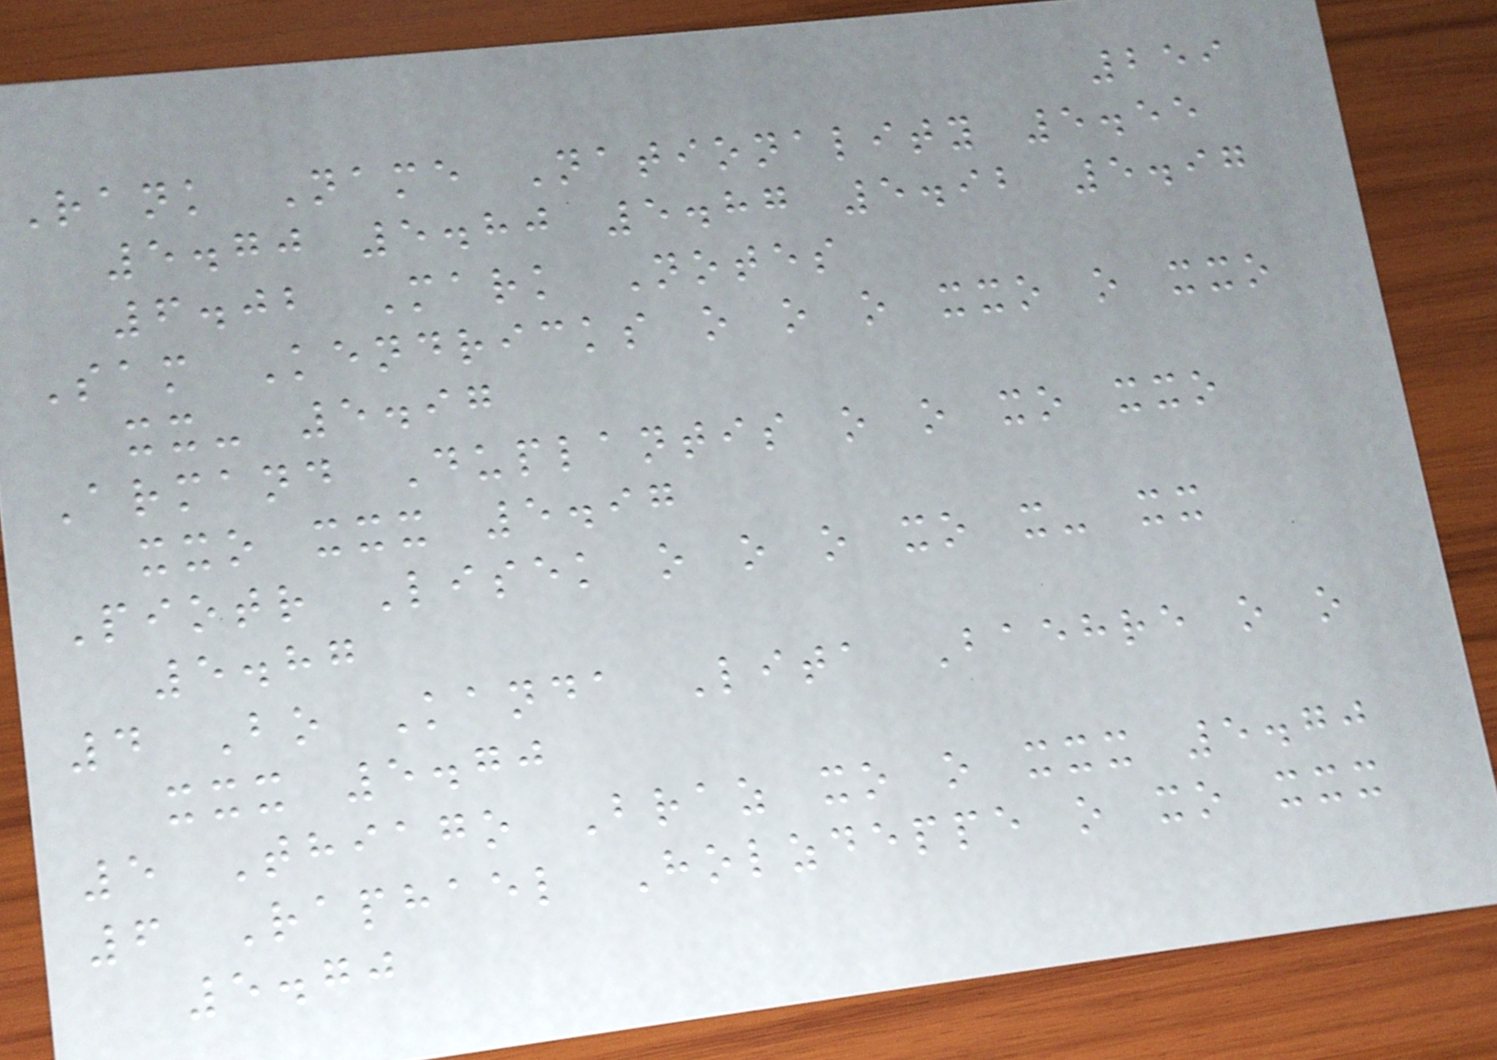259
Rank Name Nationality 5.55
5.70 5.80 5.87 5.92 5.97
6.02 Mark Notes
Sam Kendricks o o o xxo o xxo
xx- 5.97
Armand Duplantis o o xo xxo
xxo xxx 5.97
Piotr Lisek o o o xo x- xx
5.87
4 Bo Kanda Lita Baehre o o
xxx 5.70
5 Thiago Braz xo o xxx 5.70
6 Raphael Holzdeppe o xo xxx
5.70
